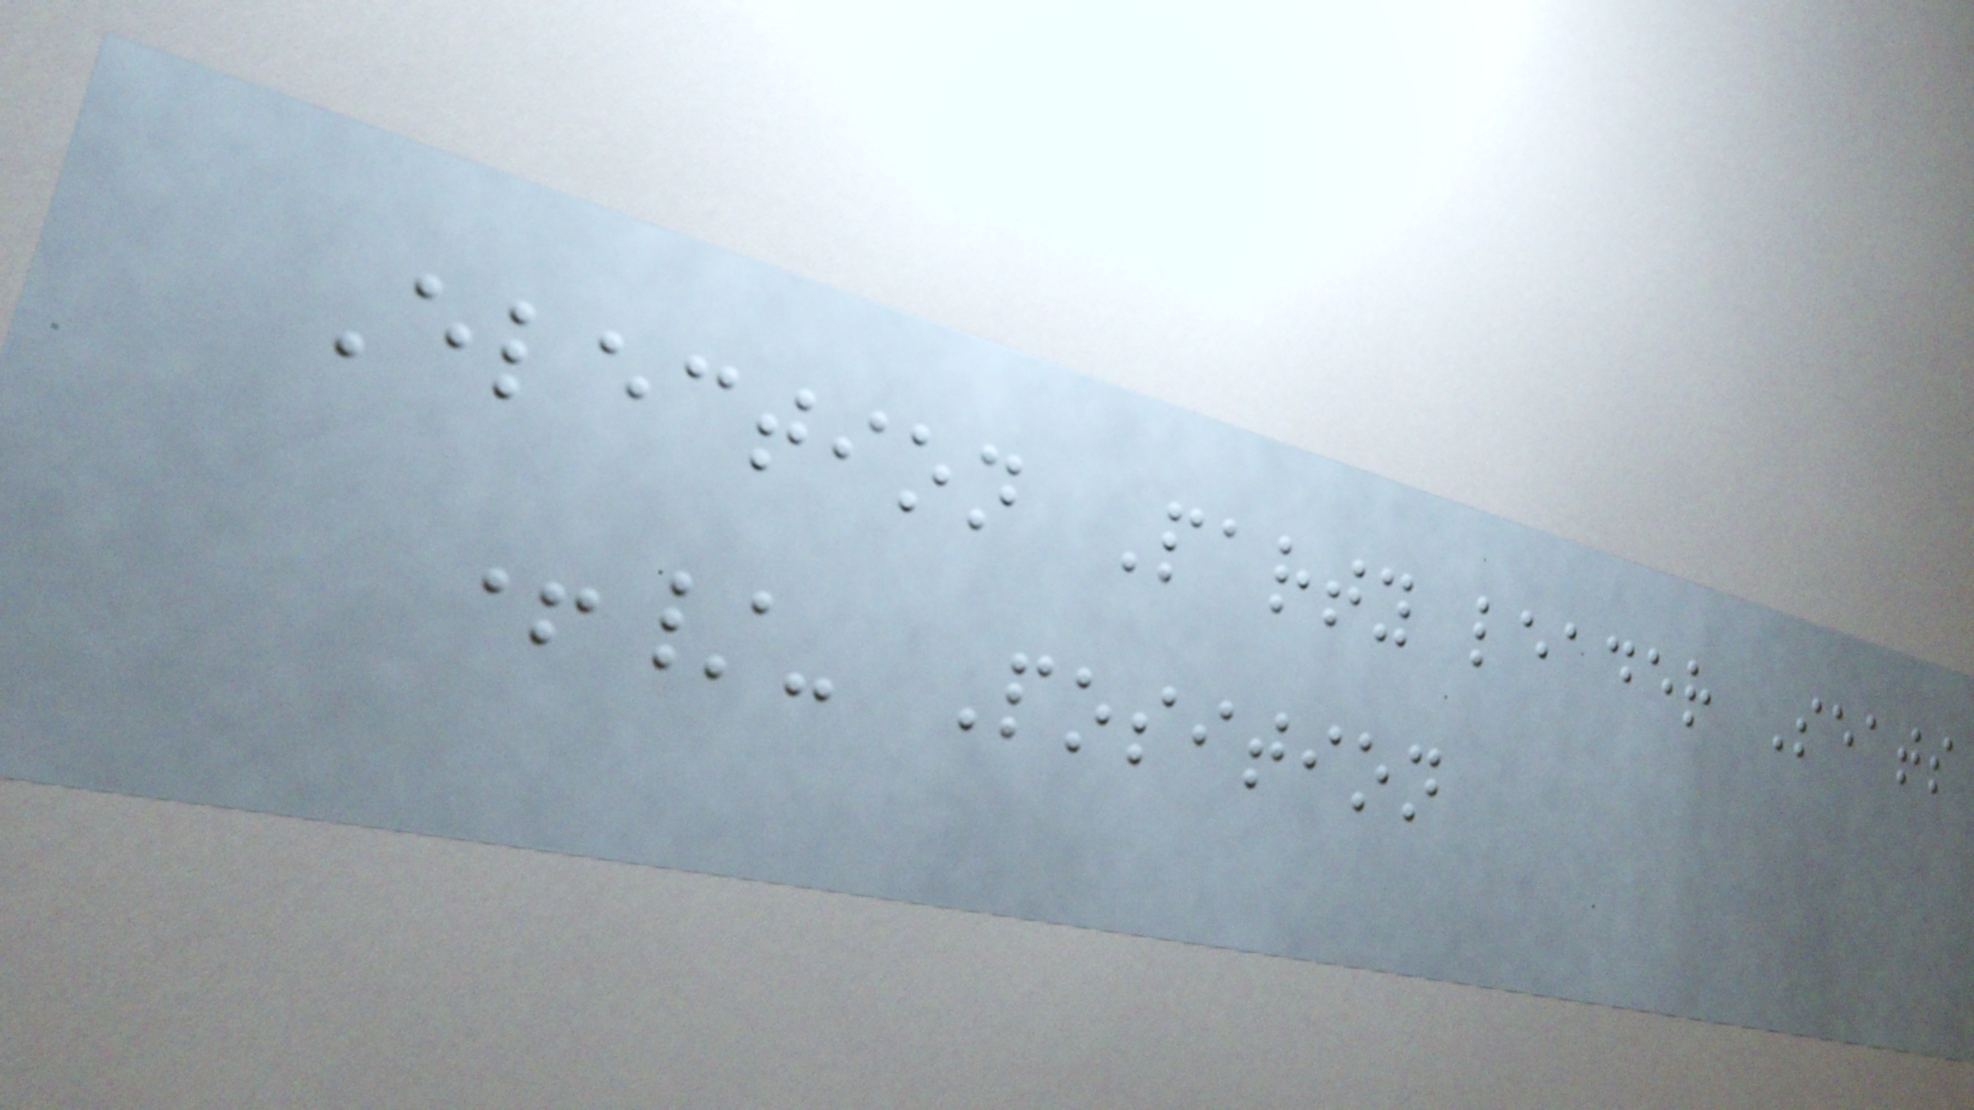Election Party leader Seats
+/- Position
